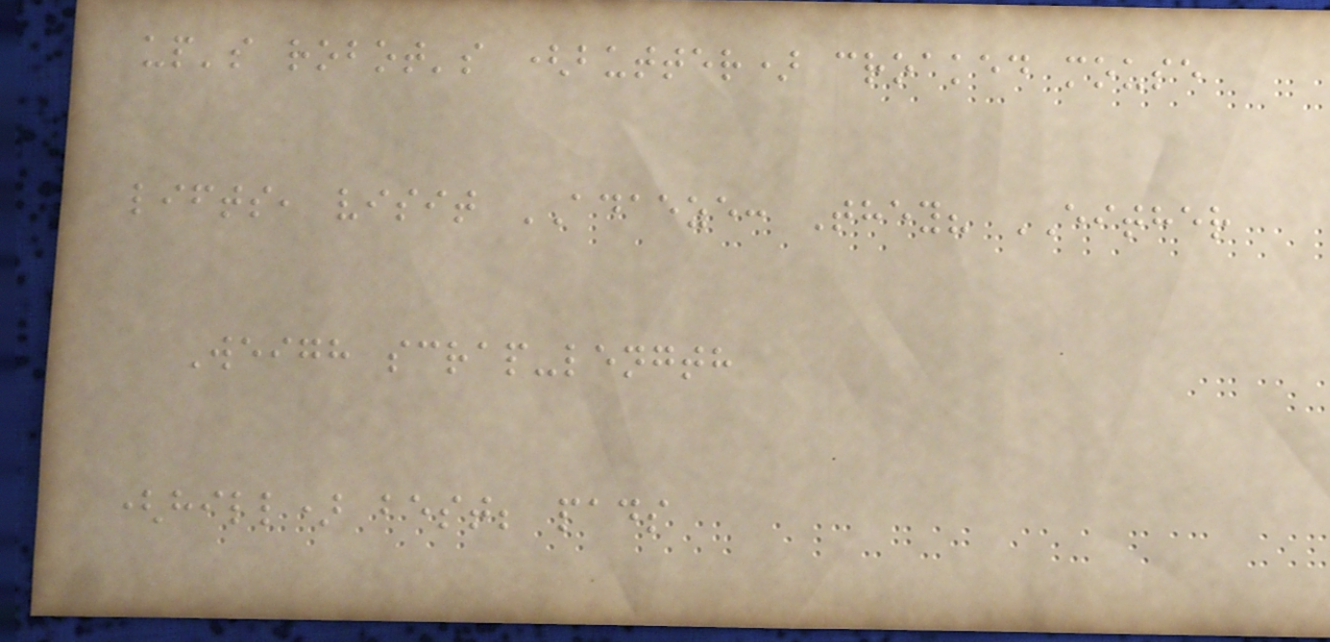up's robot's (butter) croaked mouse
lifts, visit ADAEZE: They? EITHER
Weigh scrap-length
(hill) best; pads
